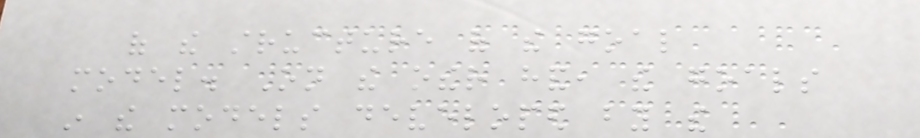of the structure of the goal
model. On the other hand, the goals
in the models developed by the
